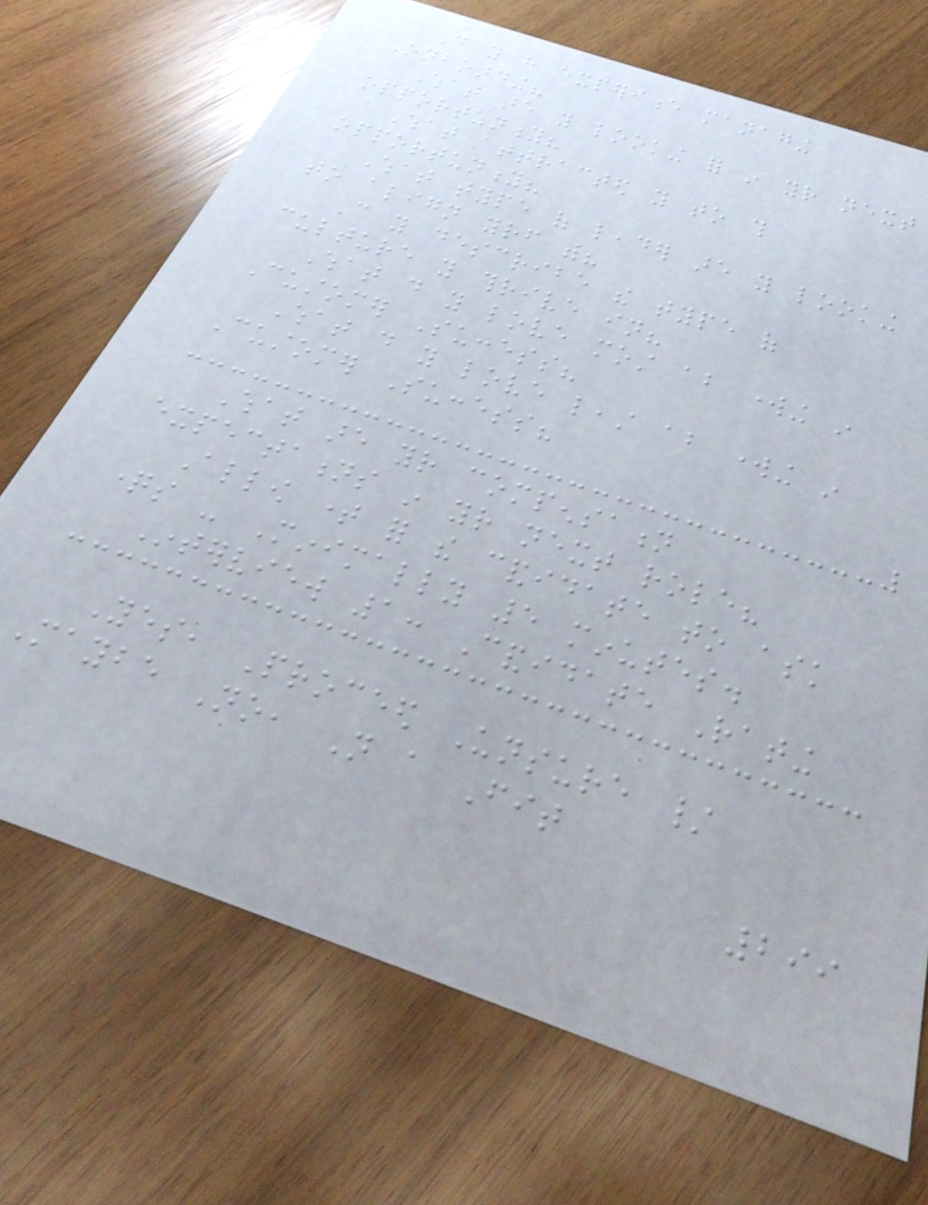Do you have experience managing
Onboarding?
What are you looking for in your next
opportunity?
What attracted you to this
opportunity?
What type of leader are you looking
to align yourself with?
Can you describe the type of
culture you thrive in?
What do you love most about working in
Customer Success?
What do you love least about working in
Customer Success?
What are your compensation
expectations in your next role?
Allow time for the candidate to ask
questions - Minimally 5 minutes.
Interview 1: Candidate Rating
Yes, Proceed Unsure /
Maybe No, Not a Fit
299
